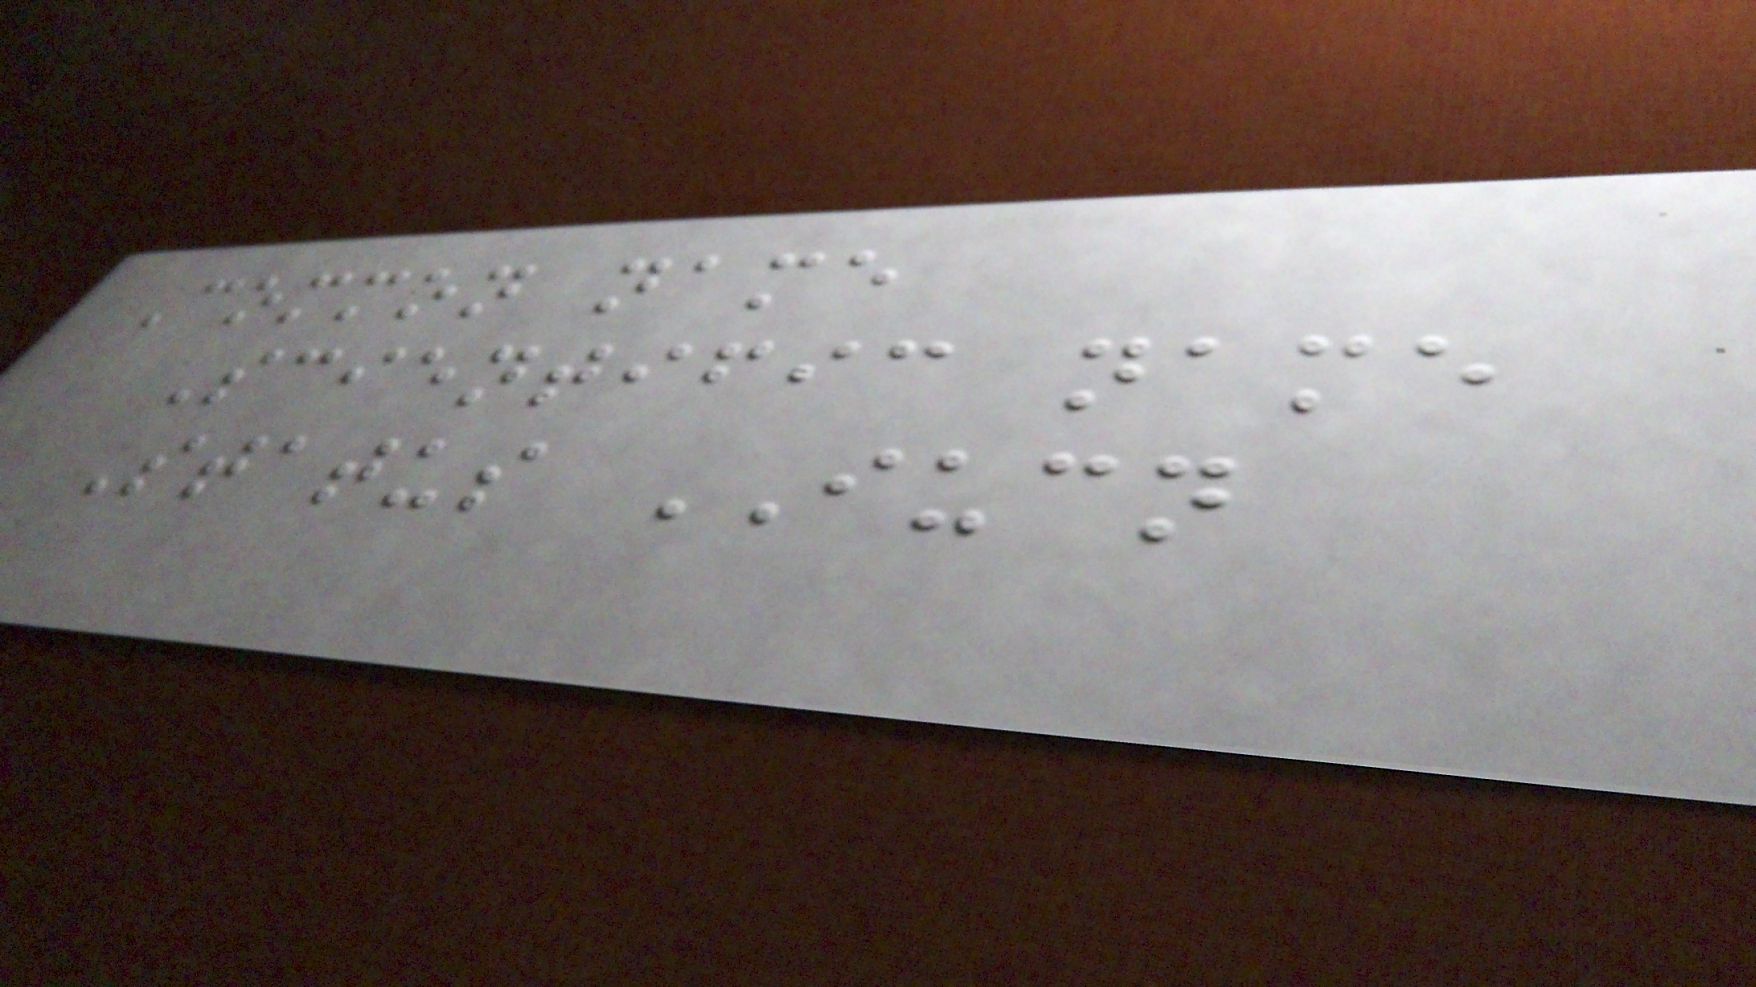Common name
Scientific name
Status IUCN
